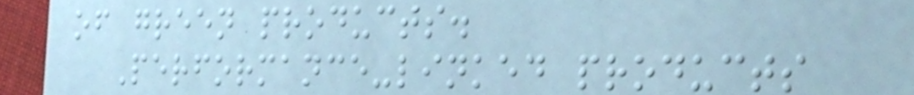of green products.
Performance-linked products
